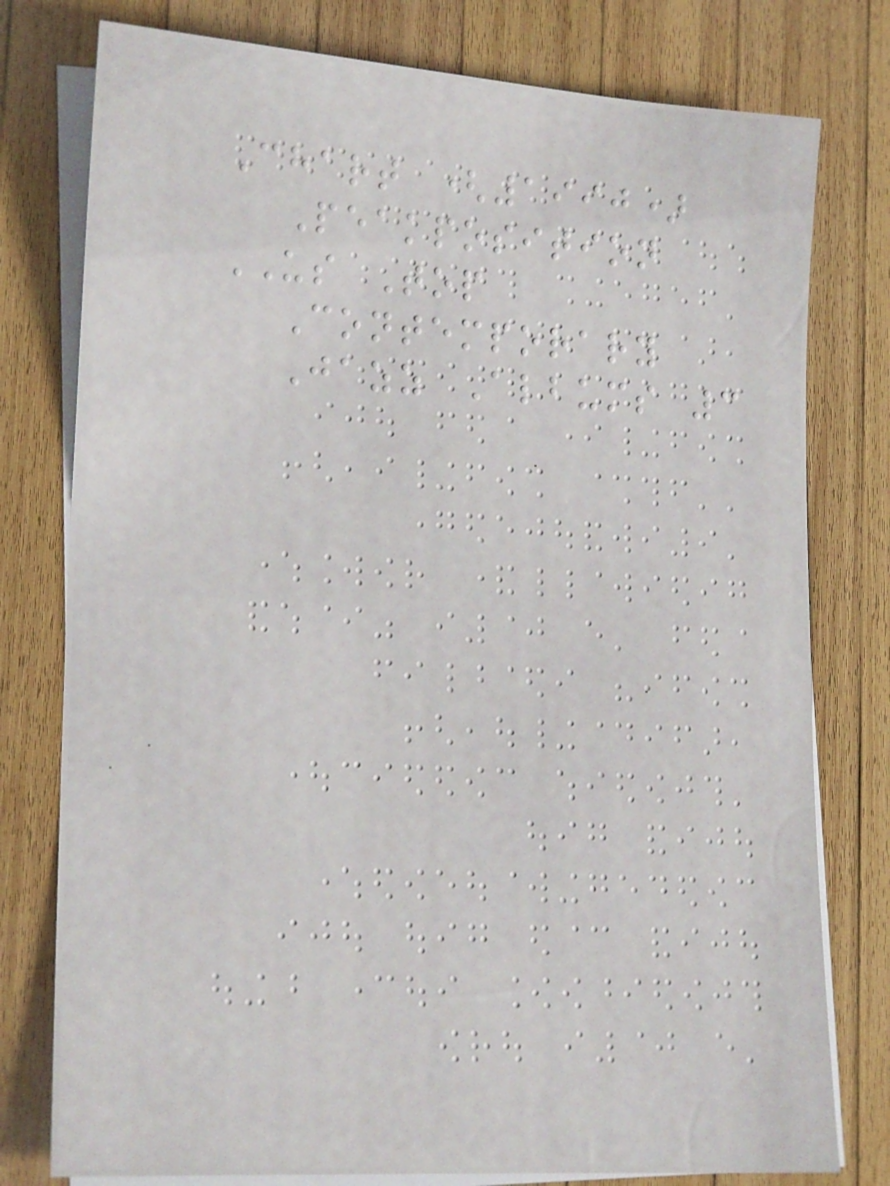Chart (1990)
Peakposition
US Top
Contemporary
Jazz Albums 3
